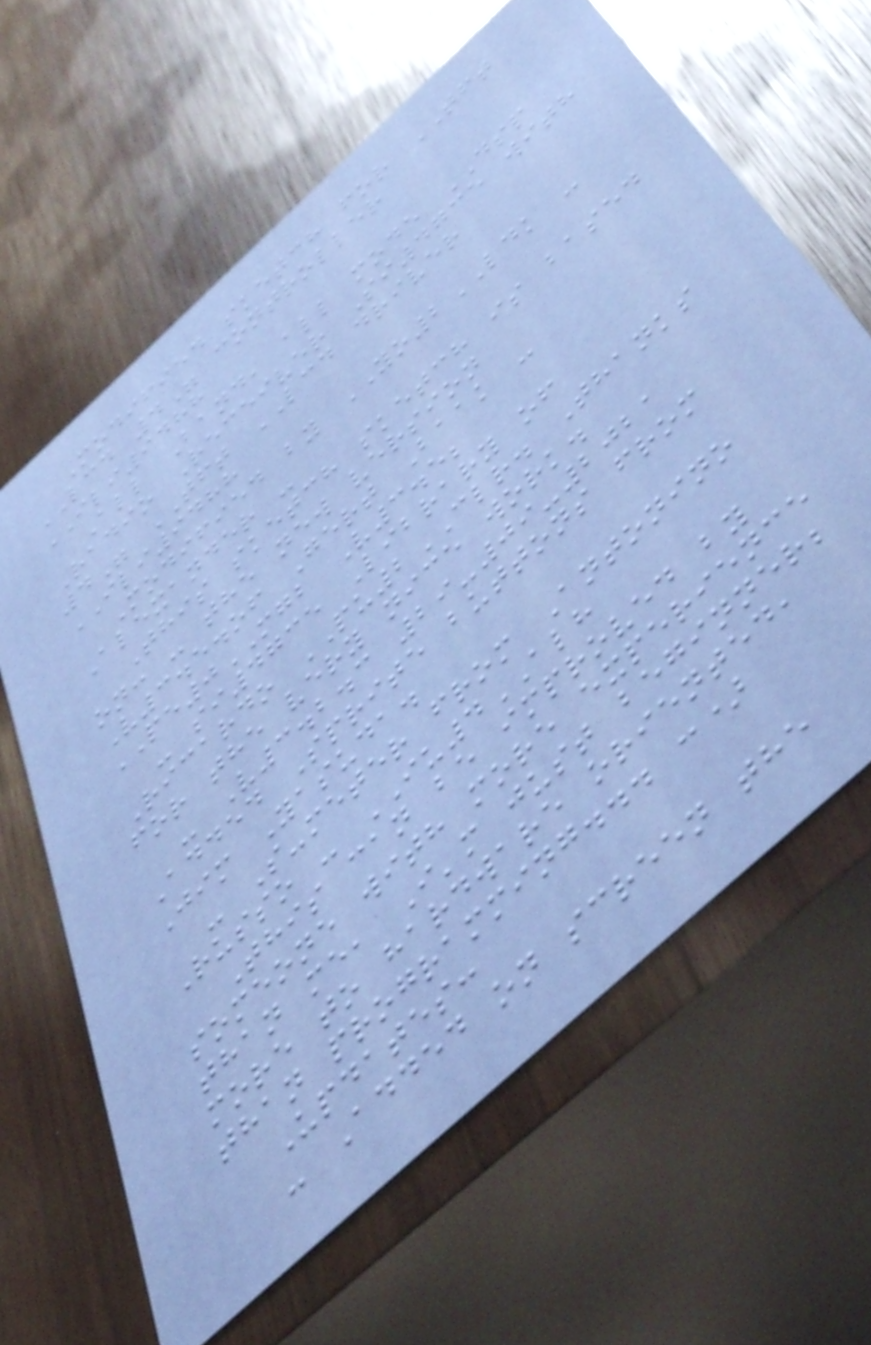Modified sketch for TFT
LCD 4" controller
ILI9488
All Band, all mode DSP
Radio Receiver Si4735 with
4" TFT LCD driver
ILI9488
Modified by YO2LDK -
Alexander -
This sketch sketch is based
on: - the new version
V3.5.of Gert Baak -
PE0MGB V3.5;
- si4735 Library of
Ricardo PU2CLR. Thanks
for the very nice work.
- V3.2.3 29-09-2021
Added Sprite buttons from
Jim Yasuda.
- S-meter from Antonino
Russo - IU4ALH
This can be improved by
someone with more experience
than me, I'm just beginner;
more to hardware oriented,
than programming... :)
Updates:
- Added on screen the
